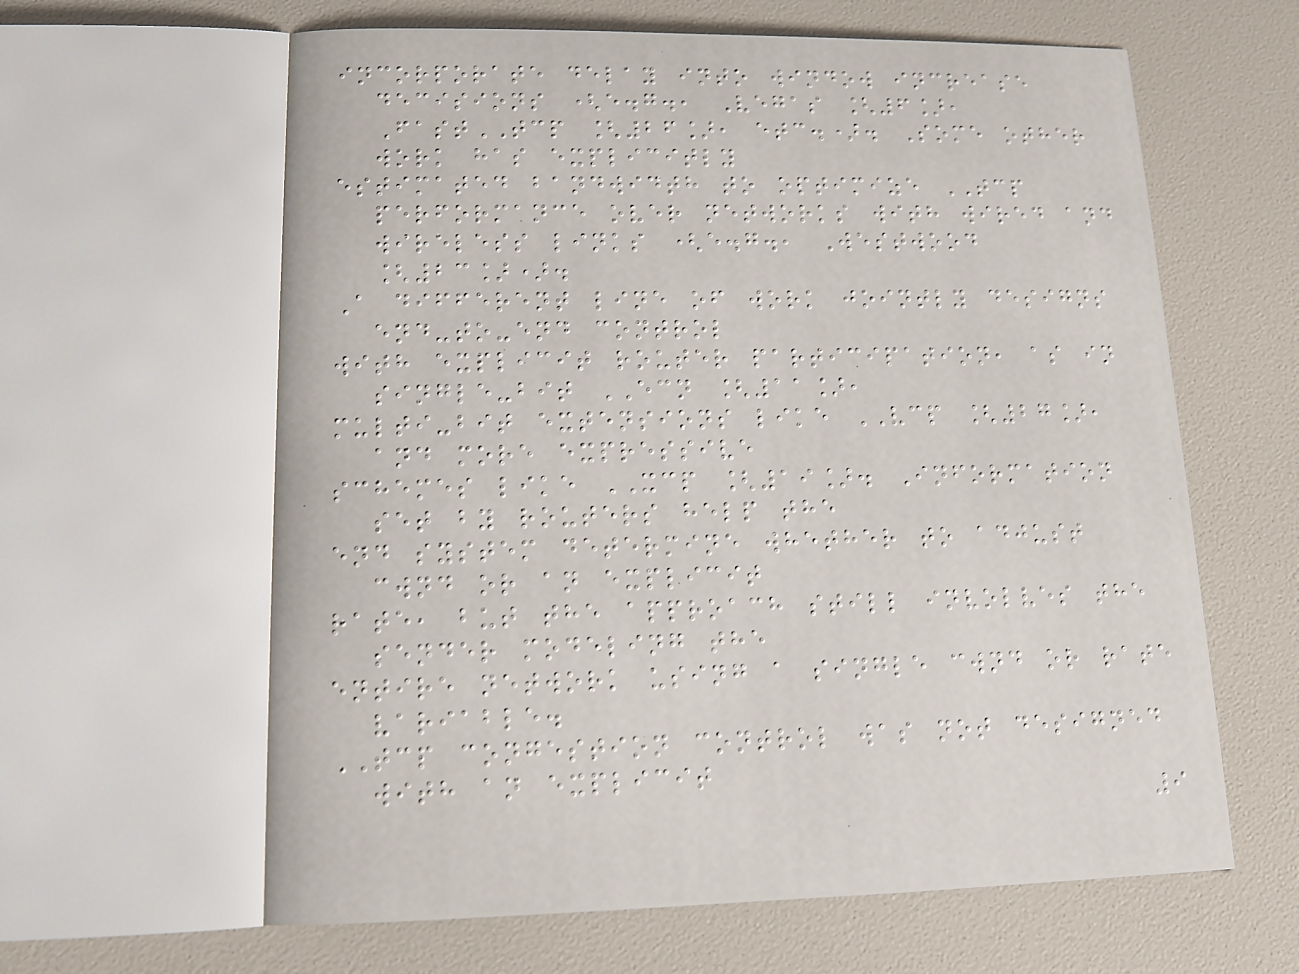incorporate delay into window increase
decisions (e.g., Vegas [6],
FastTCP [26], etc.). Some other
work has explicitly
estimated bandwidth to optimize TCP
performance over networks with wired and
wireless links (e.g., Westwood
[23]).
A different line of work jointly designs
end-to-end control
with explicit router participation, as in
single-bit ECN [11],
multi-bit extensions like VCP [27],
and more expressive
schemes like XCP [19]. Information
set by routers help the
end system determine whether to adjust
cwnd or an explicit
rate, but the approach still involves the
sender modeling the
entire network using a single cwnd or rate
variable.
TCP congestion control was not designed
with an explicit
9
